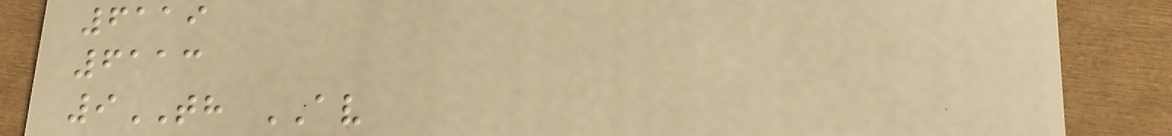6119
6113
9TH AV
